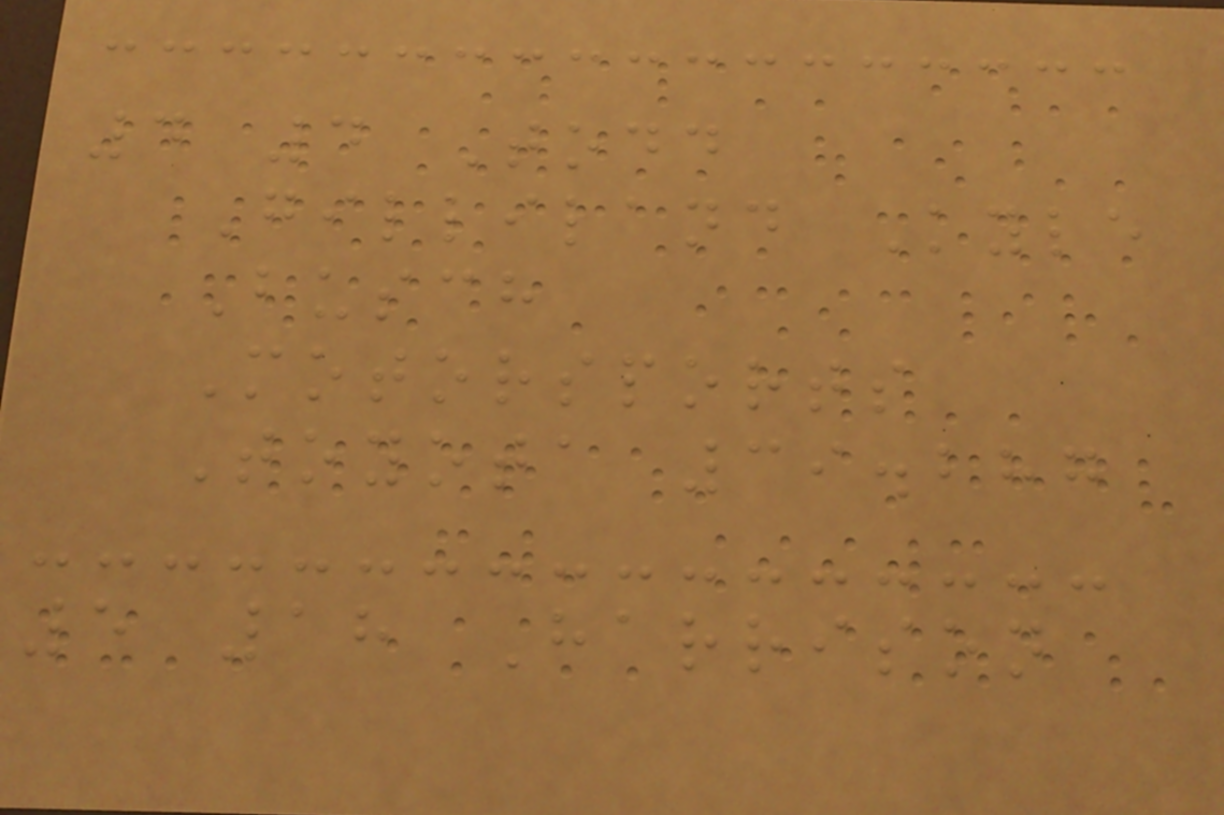4 4 Todd
Gilliland Kyle
Busch
Motorsports
Toyota 39.287
5 18 Harrison
